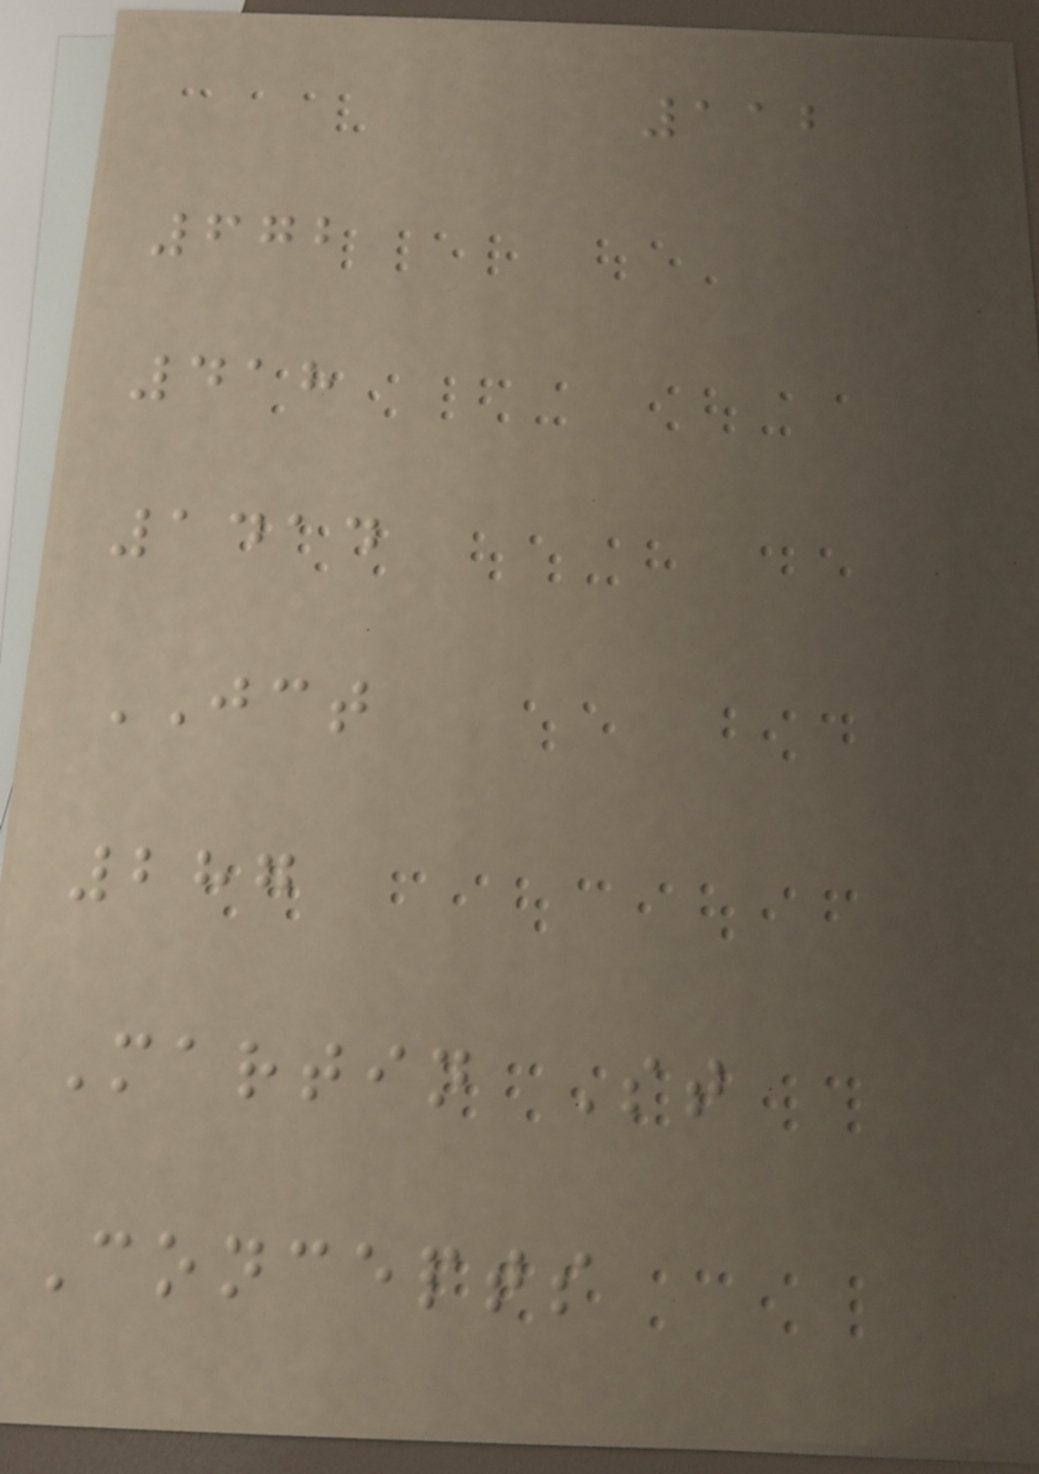112
672
418
1414
JCT
287
Martin St
Concepts
